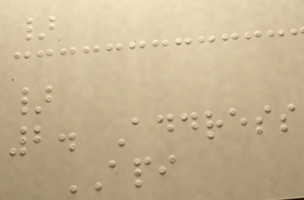}
}
2. Address
API
